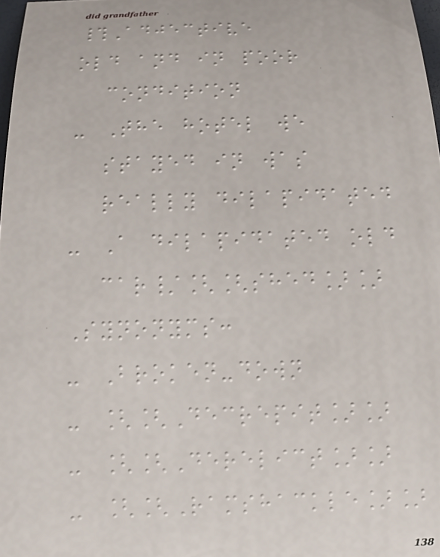#Adjective
old and in poor
condition
- The hotel we
stayed in was
really dilapidated
- A dilapidated old
car/[[shed]]
Synonyms:
- Broken-down
- [[Decrepit]]
- [[Derelict]]
- [[Ramshackle]]
